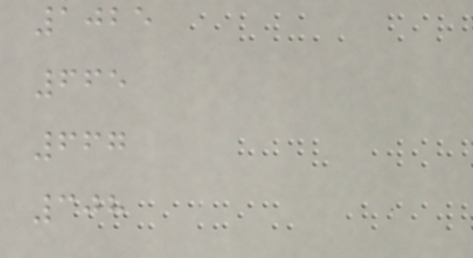1025
665
667
308
